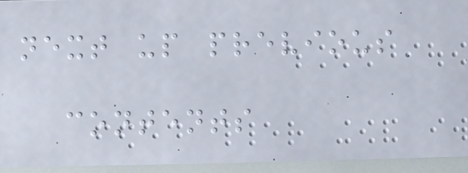next up previous
contents
